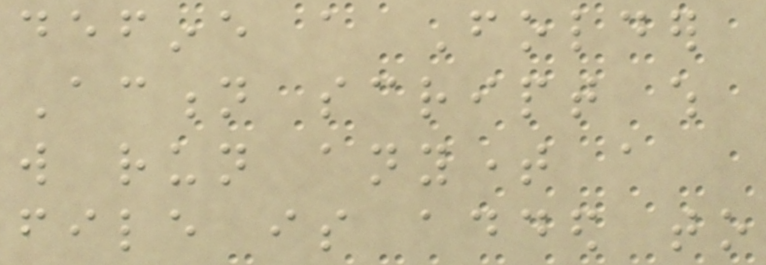define a Folder
Action script which
will run anytime a
file is added to
